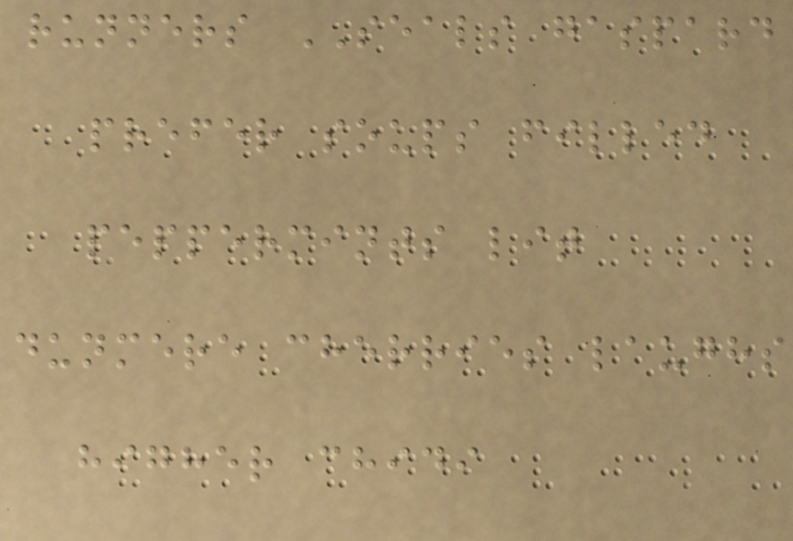runners SEALS gaspard
prefer soups filled
peppermints lit
dunmere cherries laughs
higher chidi
